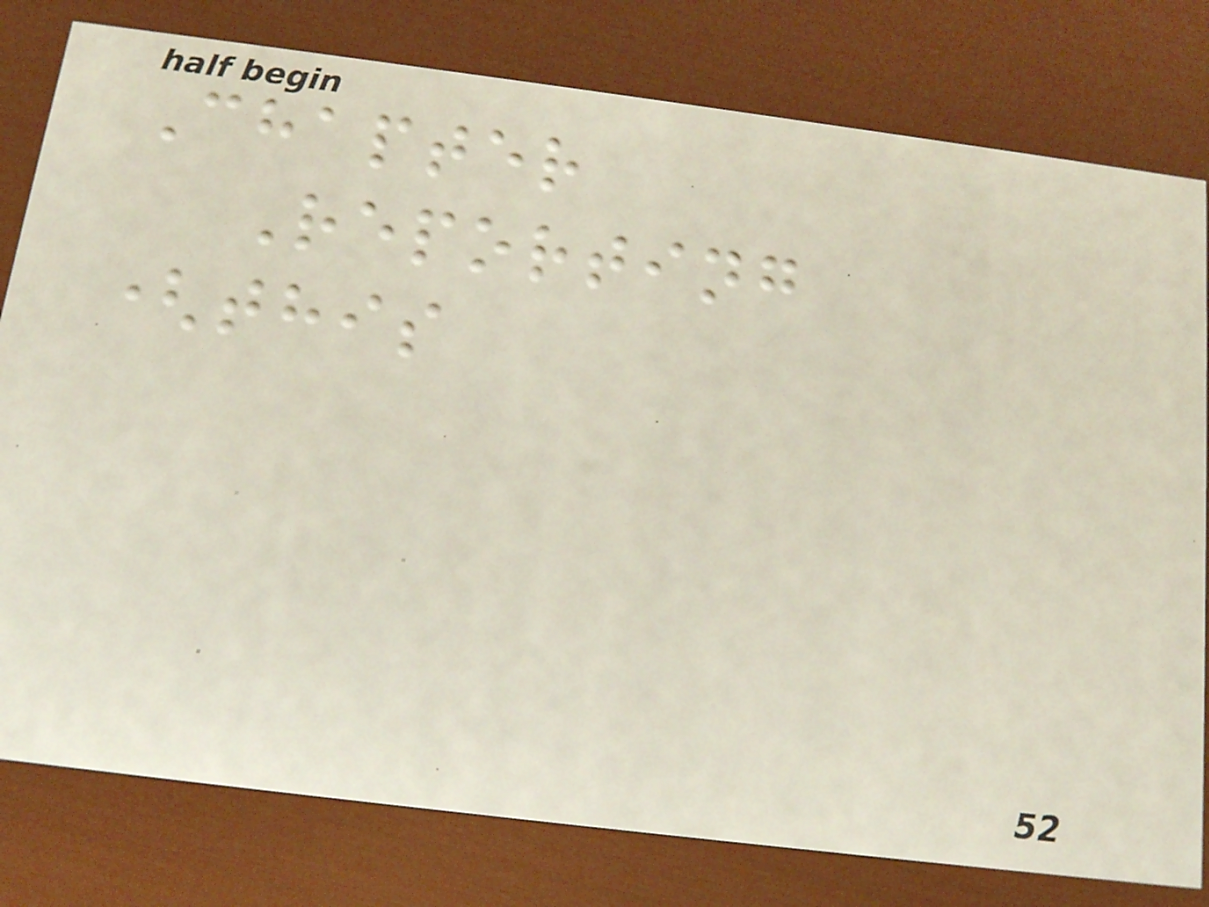Chapter
Reporting
(this
